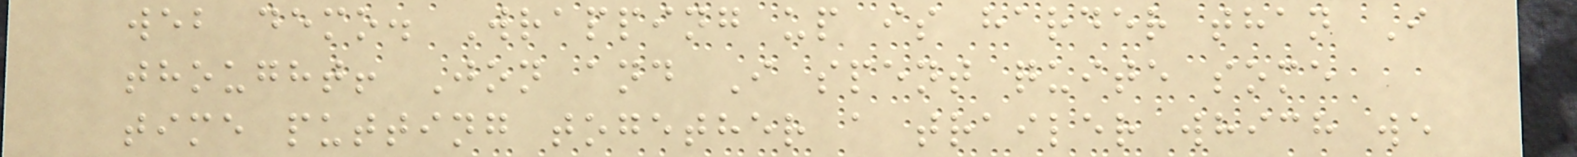web demo. Wrapping up is harder than I
thought! Jon and I spent quite some
time putting together a trailer which we
